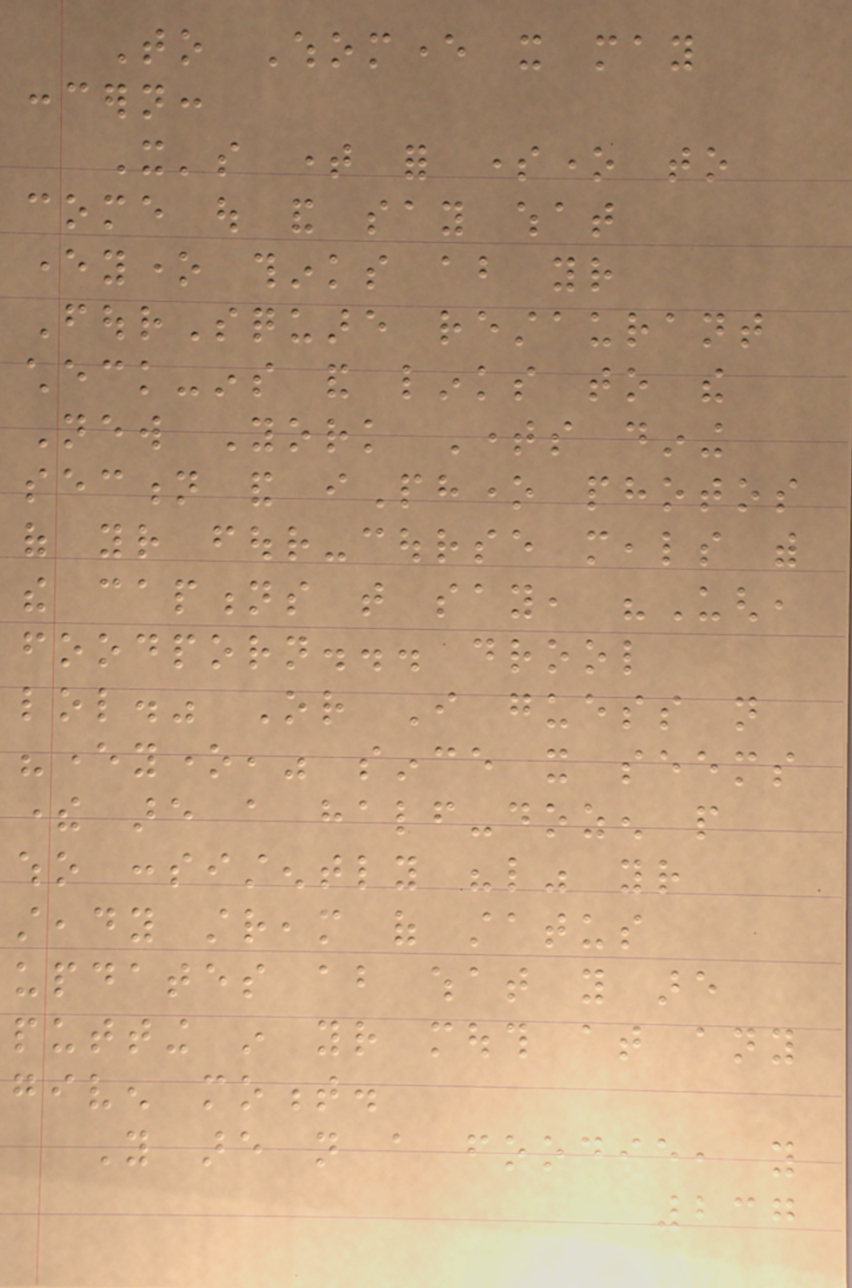To Whomever it may
concern:
It's time for someone to
come out and say what
everyone thinks about your
FourSquare restaurant
check-ins and links to the
New York Times dining
section and iPhone photos
of your four-course meals with
the captions that say, "Ugh,
foodporn... drool
lol." Or I guess not
"everyone," since it seems
there are a half-dozen people
who consistently "like" your
steady stream of status
updates about what you are
putting in your mouth at any
given moment.
You are not a foodie, you
237
